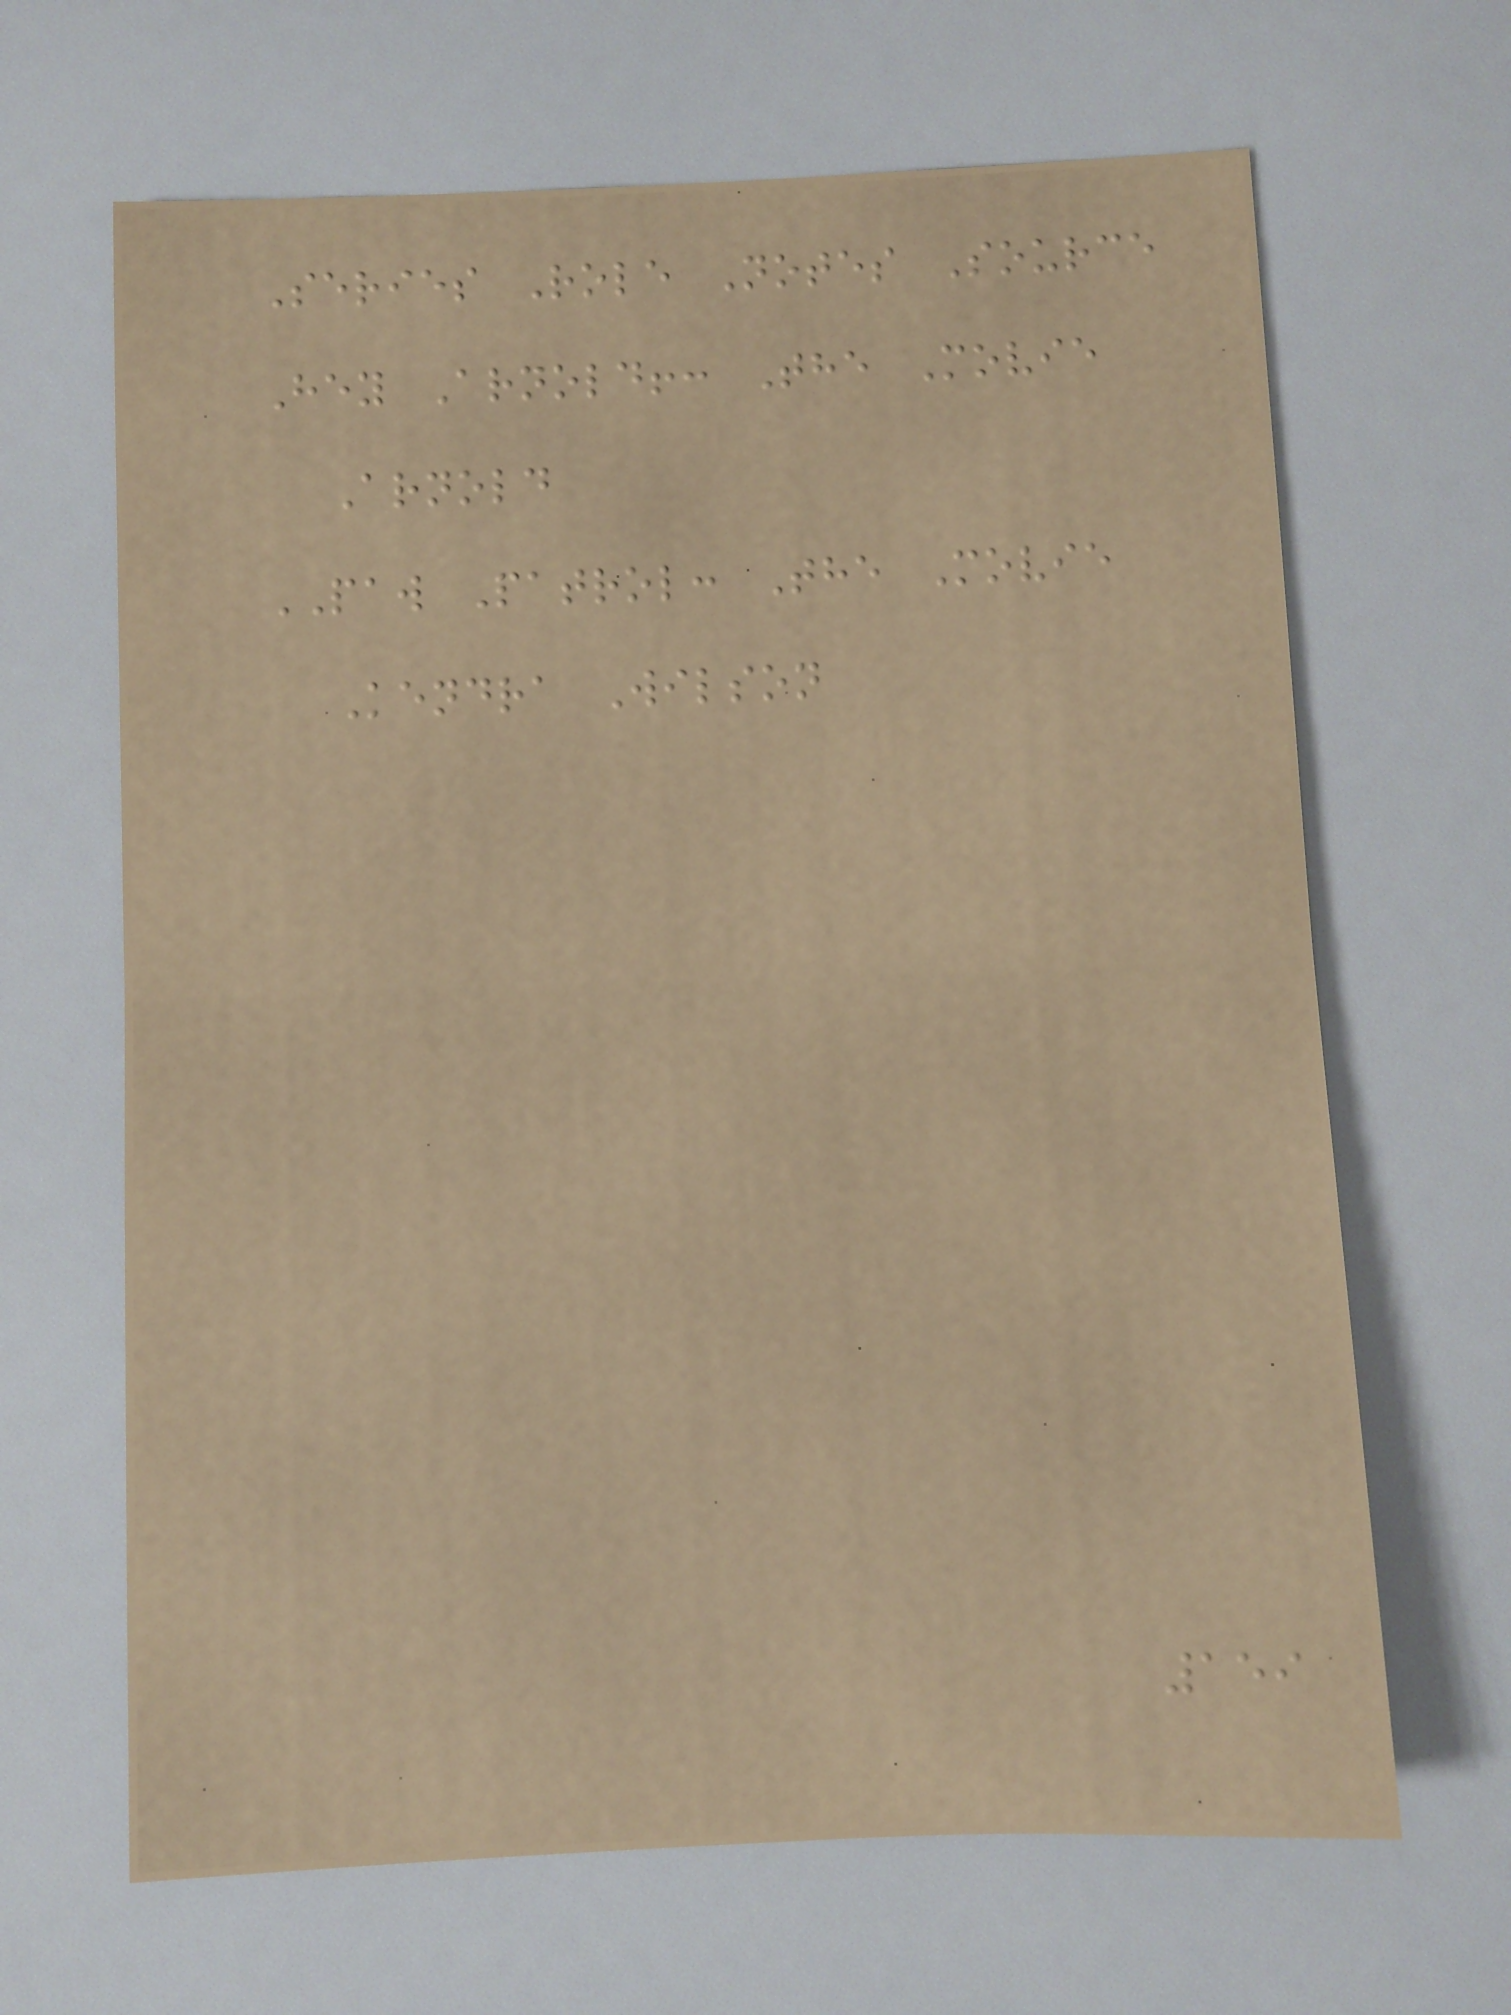Series Role Notes Source
Hey Arnold!: The Movie
Arnold
PAW Patrol: The Movie
Kendra Wilson
159
